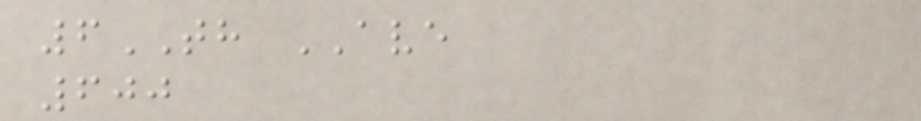6TH AVE
600
